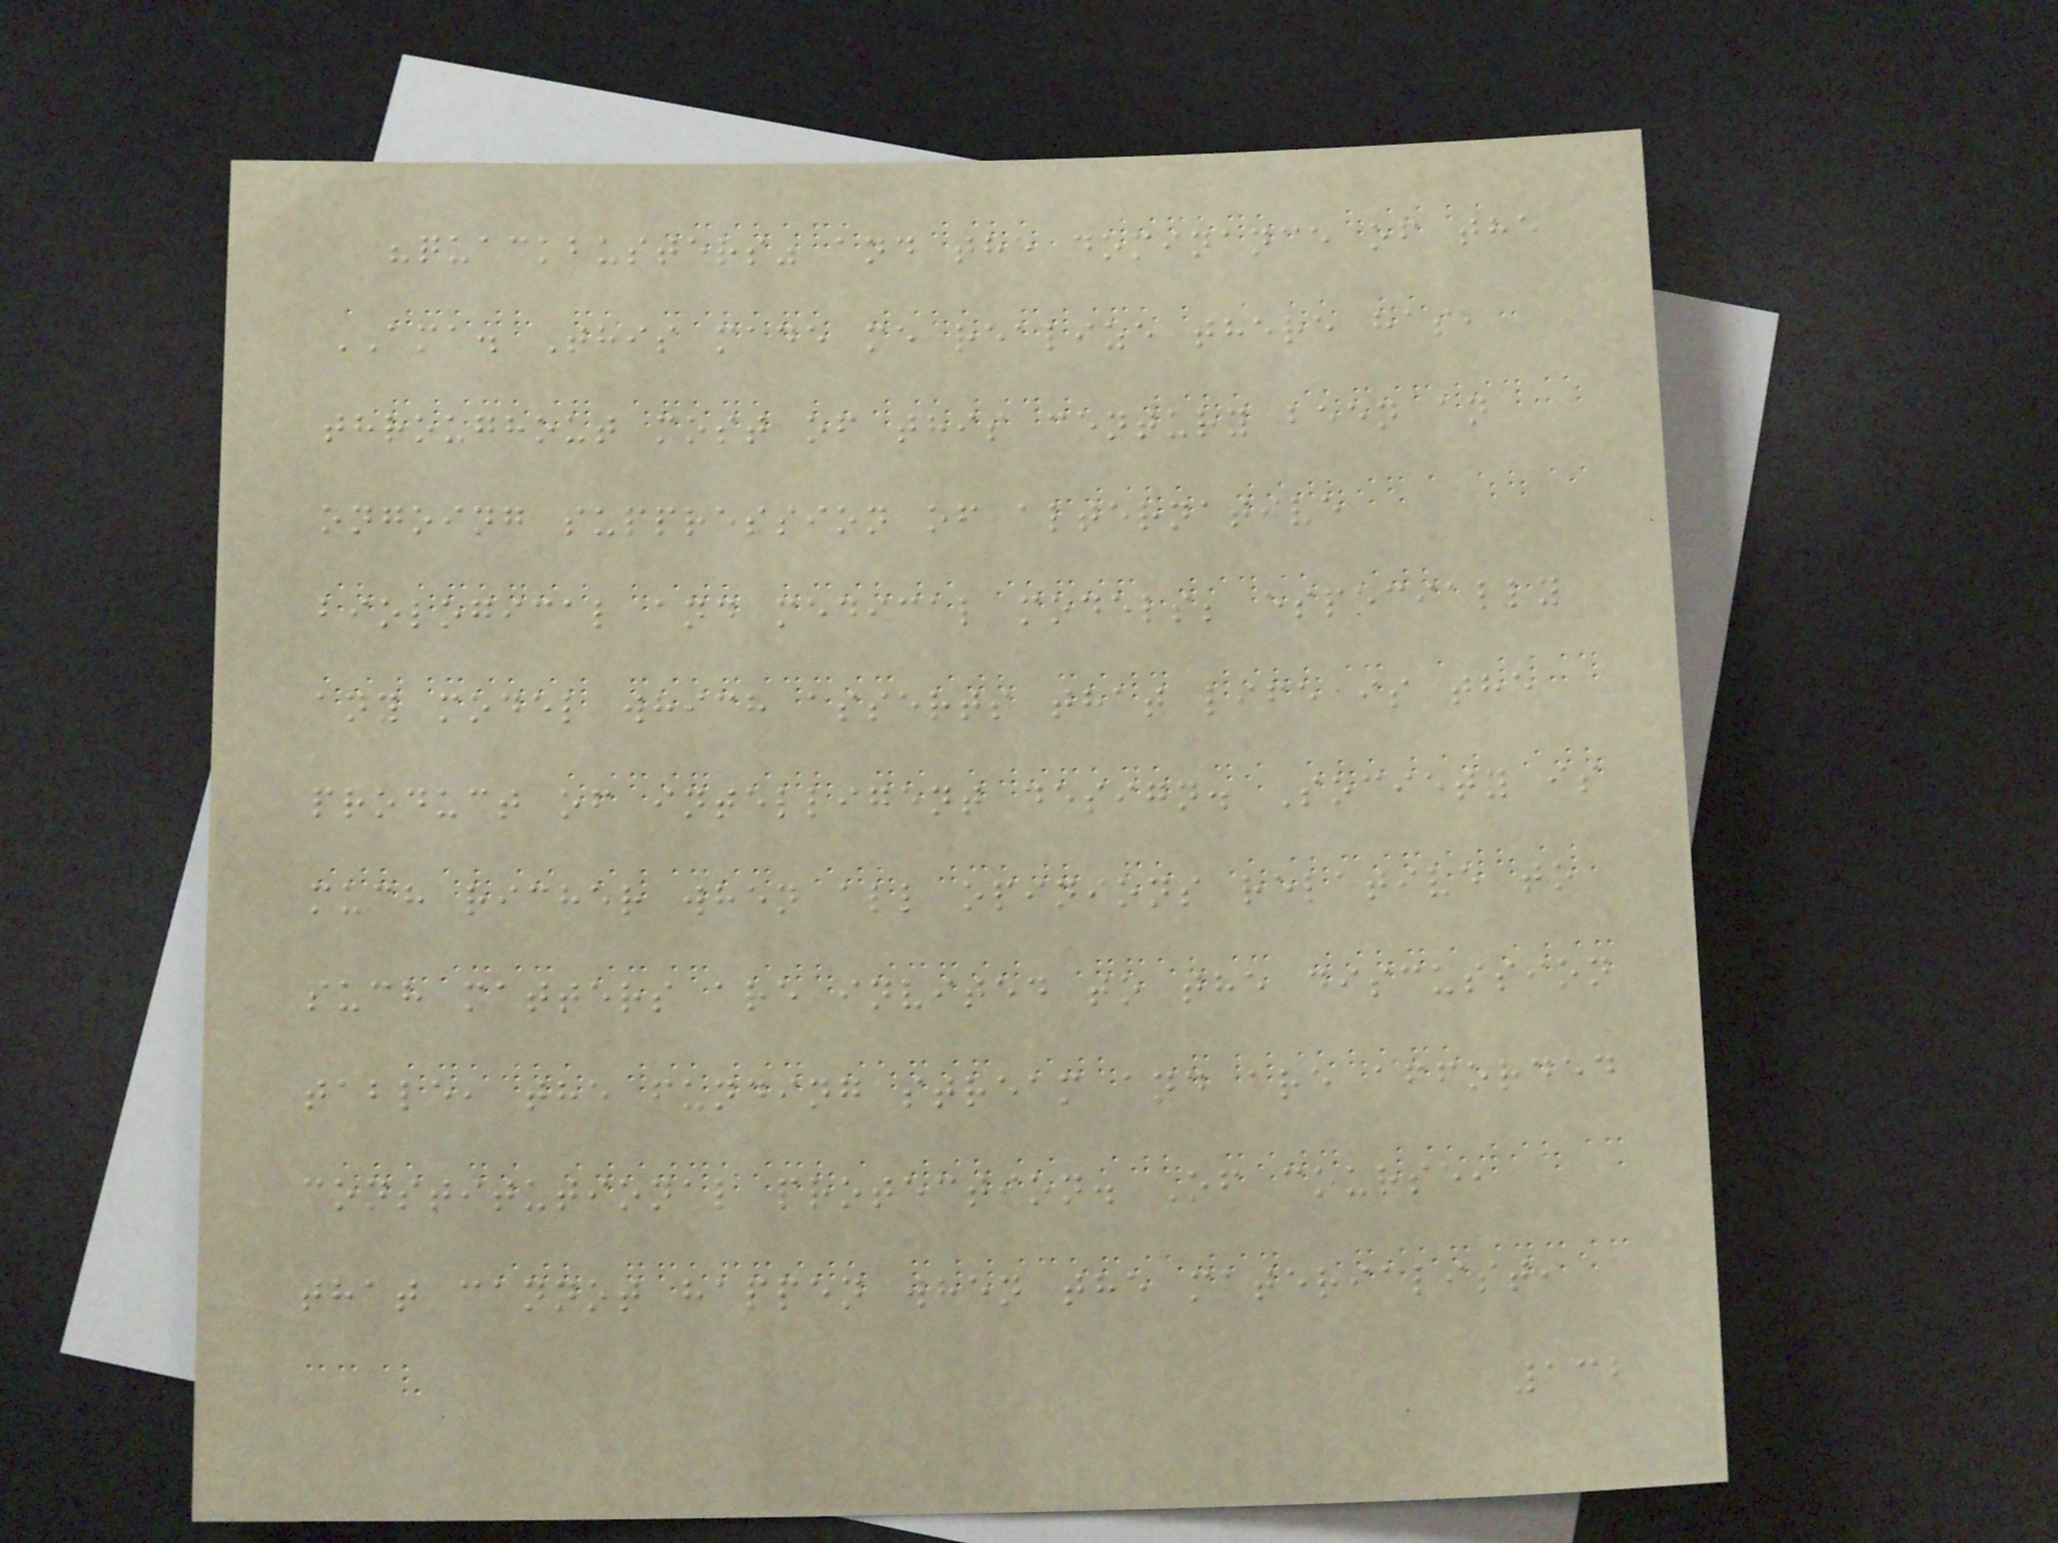"quackbusters" and the dominance of the
AMA. This made me realize there has,
throughout most of this century been an
ongoing suppression of alternative
biological and medical models; especially
any model which asserts that life is the
product of intelligent design. Society is
much richer when all opinions relative to
such matters are invited to the discussion
table, the funding stream and are afforded
constitutional protection. Of course,
that cannot happen when the materialist,
132
